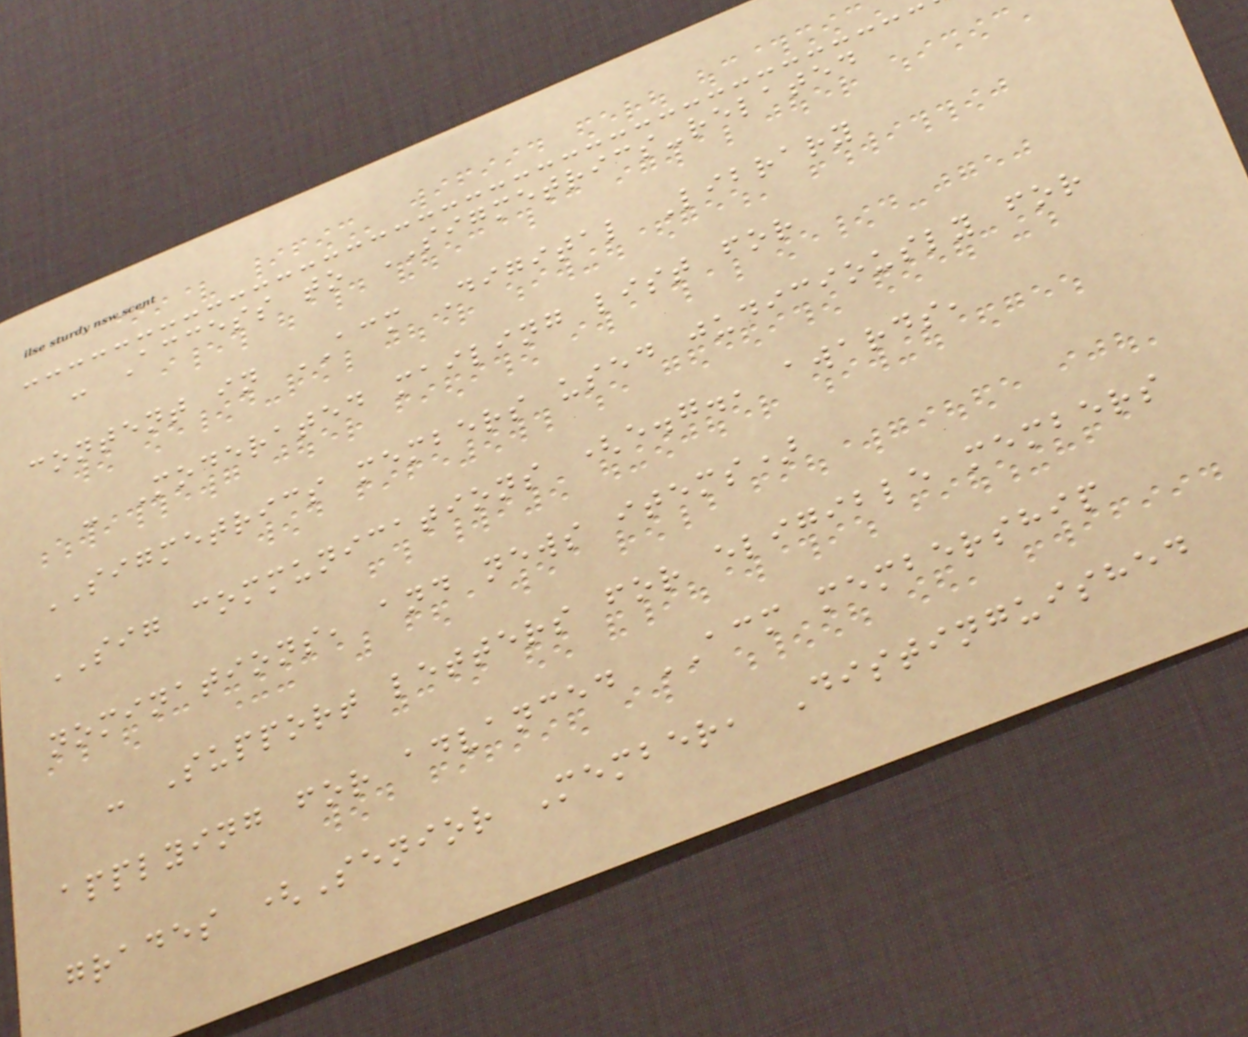- Access to SIGMETRICS-related
content in ACM Digital Library
- Moderated mailing list for
SIGMETRICS members used judiciously for
SIG communications (e.g., awards,
nominations, and news items)
- Support letters for eligible members
applying for advanced ACM membership
grades (Senior Member, Distinguished
